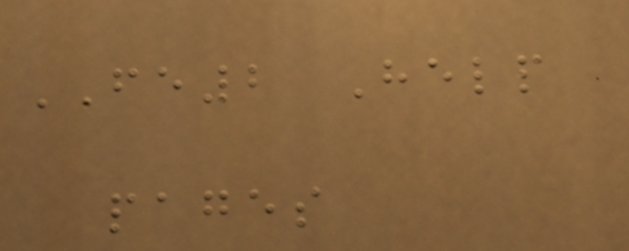FE2 Help
pages
